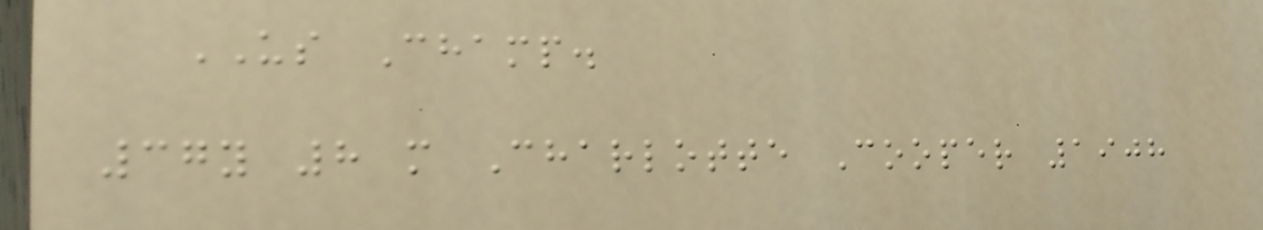US Champ.
37y 8 m Charlotte Cooper 1908
